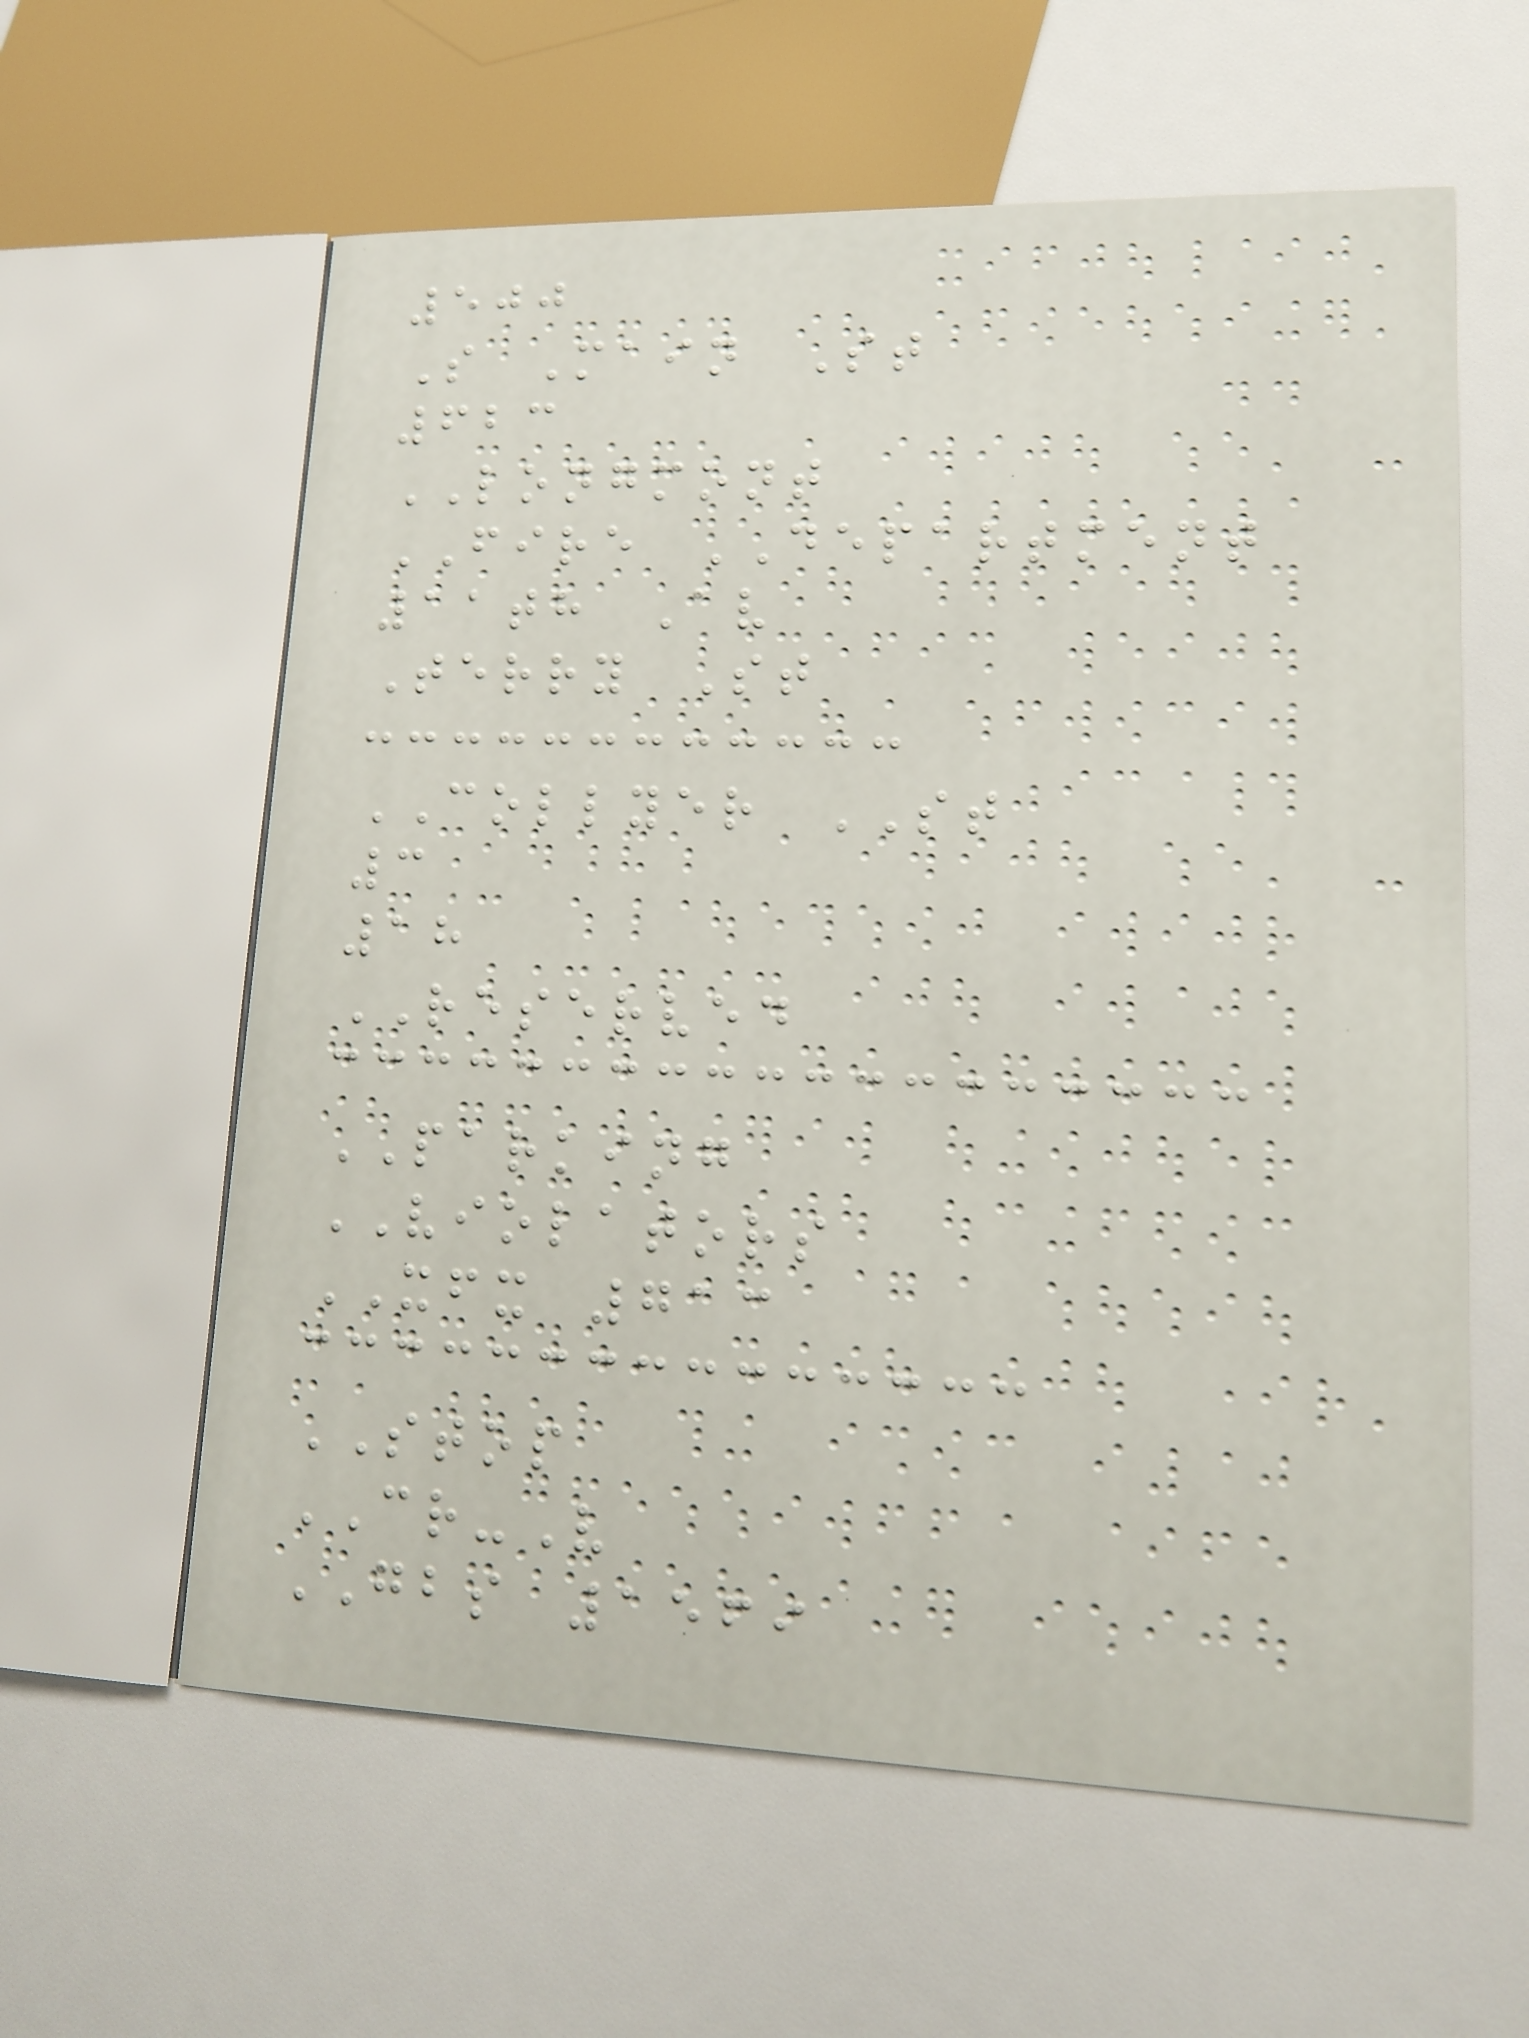500
S Main St
623
LONGMONT
FIRE DEPARTMENT
11th Av
Terry St
COLLYER ST
3
18
RESERVED
PARKING
VIOLATORS
XFX 713
STOP
CR-V
GBS 1569
